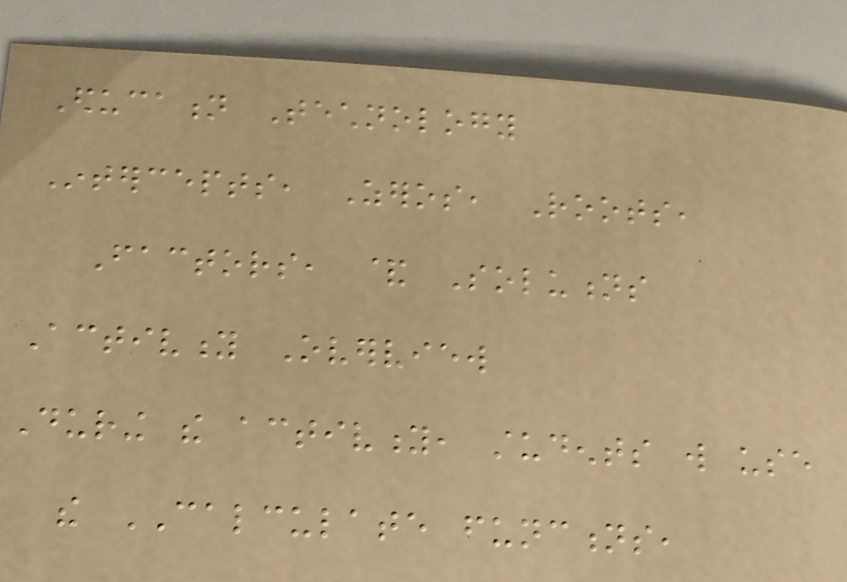Education Technology
Intercepts, Zeros, Roots,
Factors, & Solutions
Activity Overview
During the activity, students will use
the CALCULATE functions,
